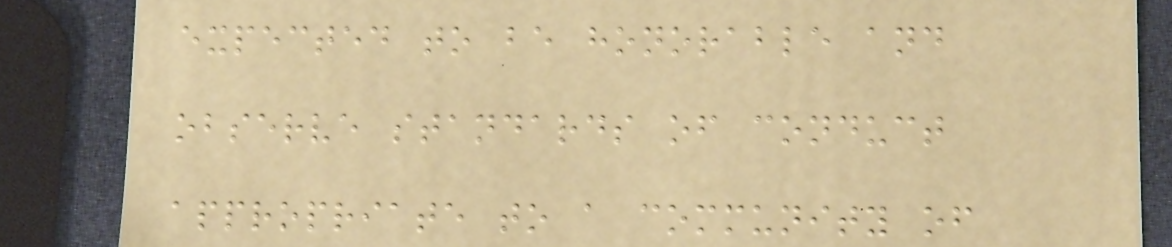expected to be honorable and
observe standards of conduct
appropriate to a community of
